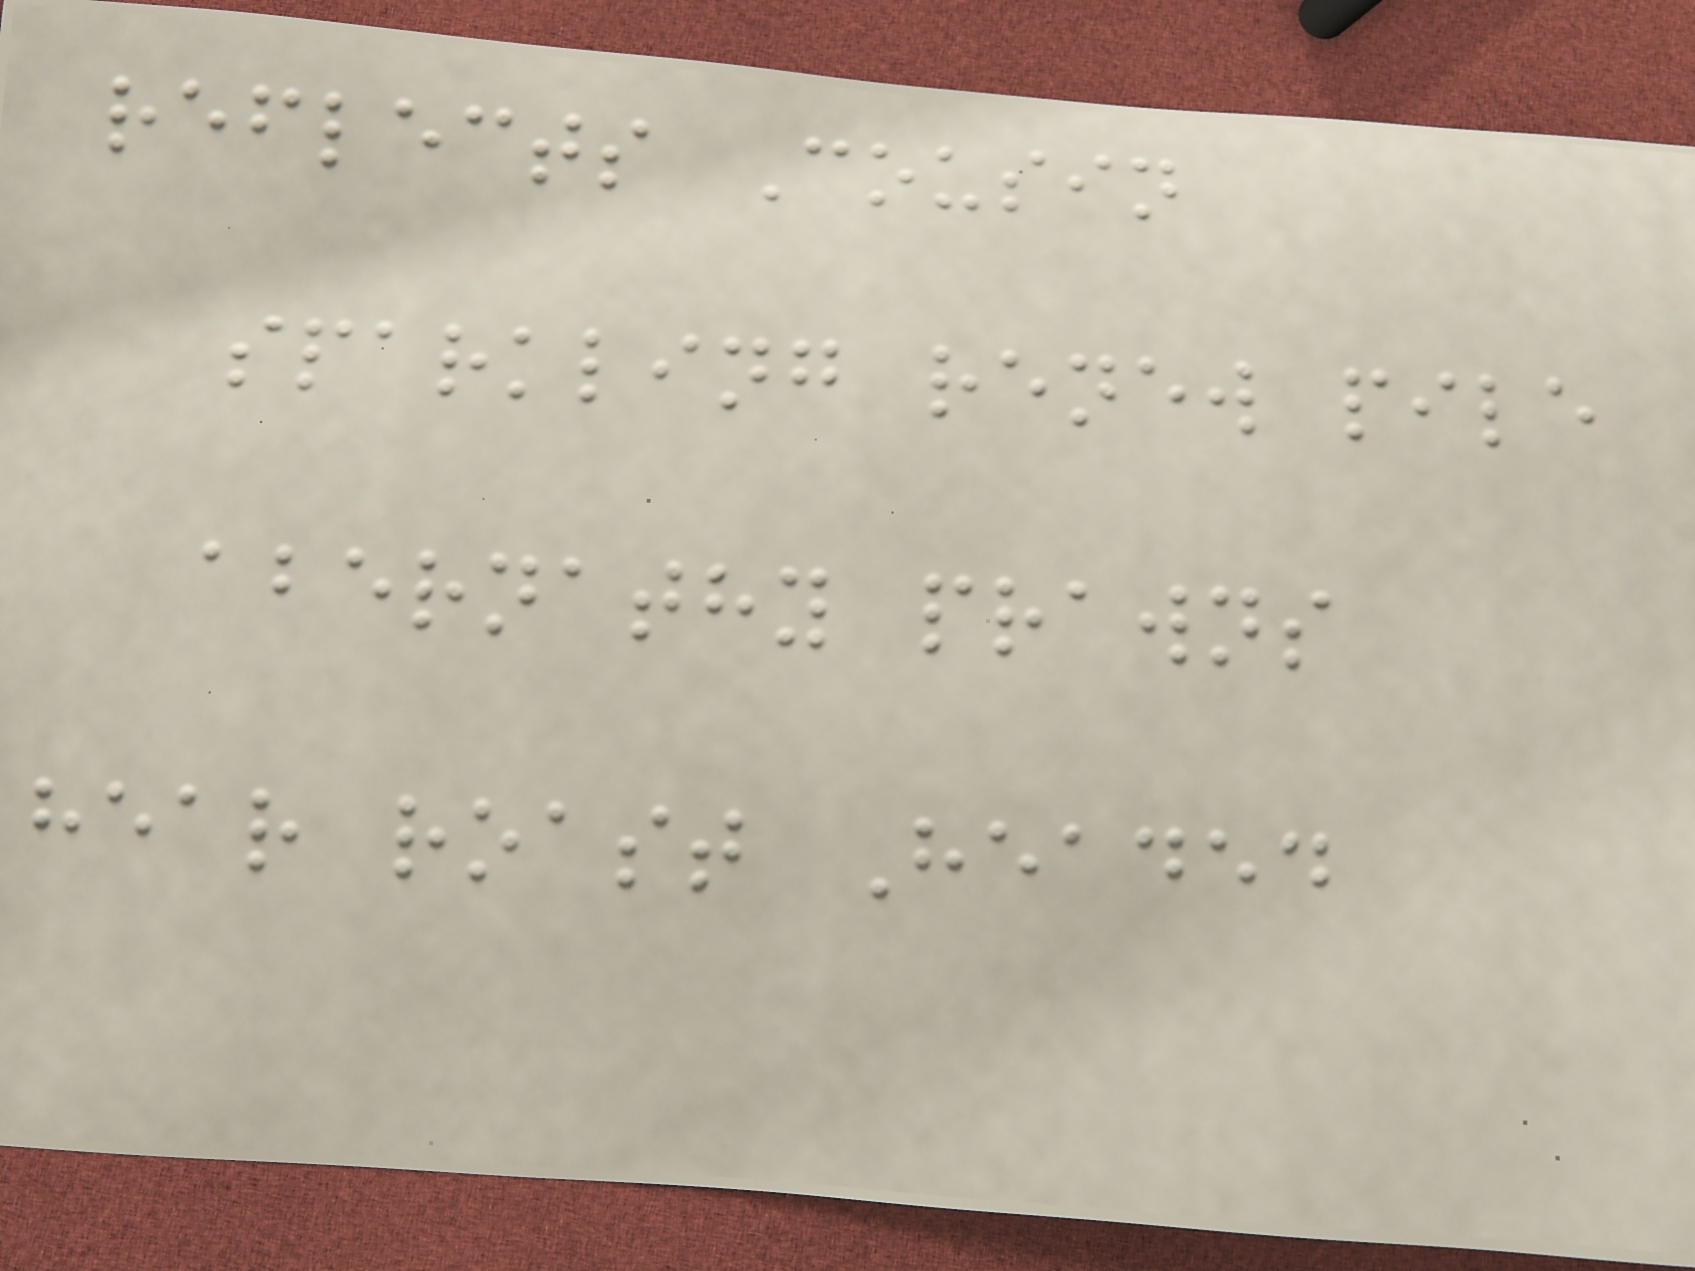reflects Cousin
sparkling renew pile
abernathy prawns
hear roast Headed
